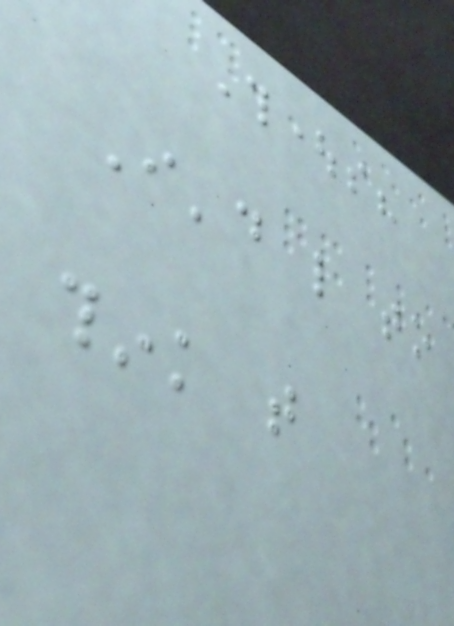Thoughts?
I'd like to
think that
